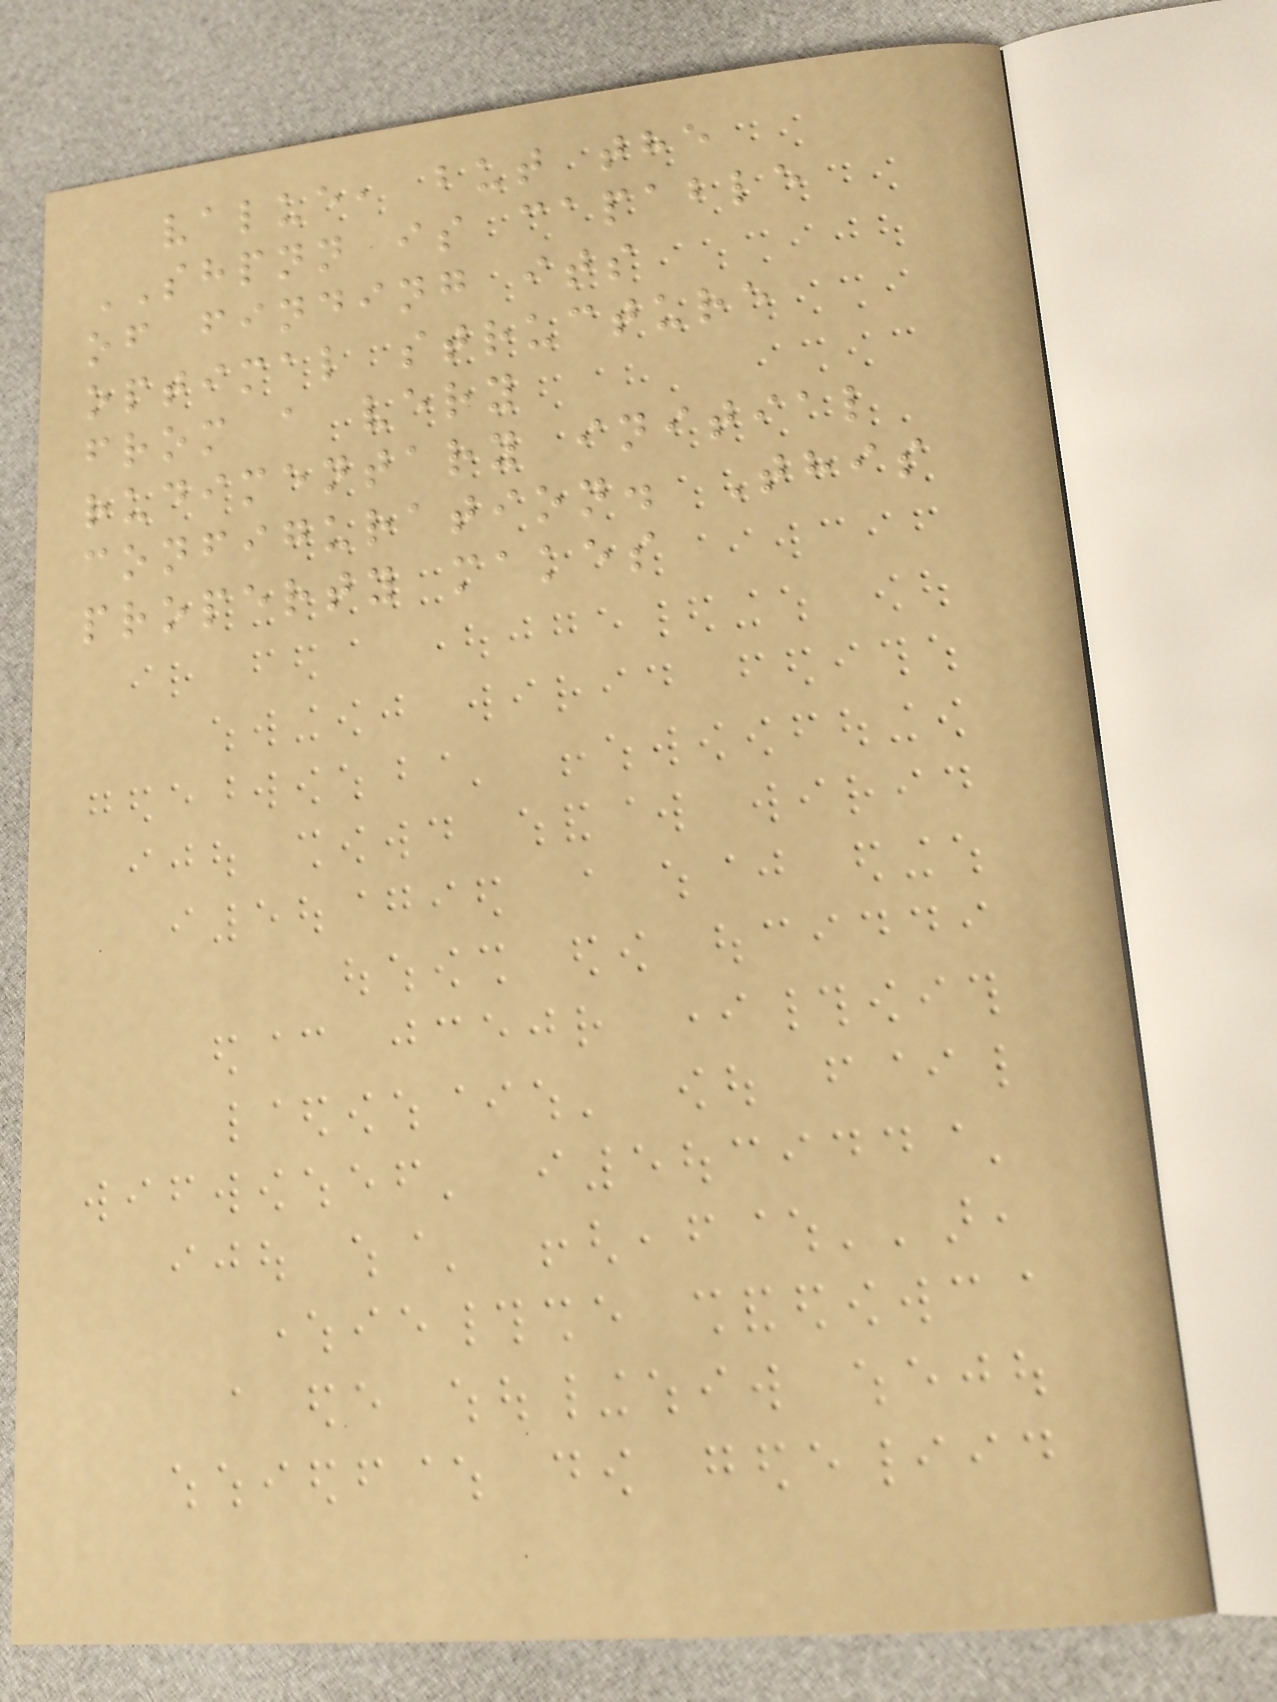value, but the
SHPNN is capable
of finding its
optimal structure
from a very
rudimentary initial
configuration. This
property makes
